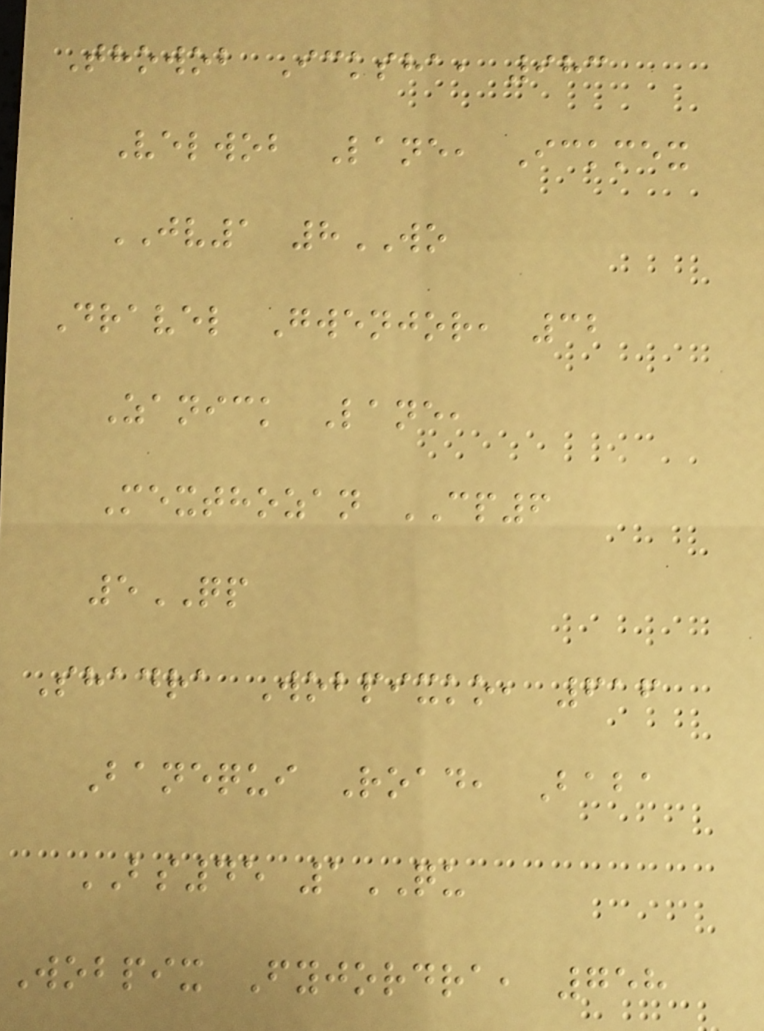Thowob Icksha, 983
Velwob Lane, Ickmex
JV1 8WO
Dravel Gwenjor, 32
Zanick Lane,
Mexthozan CP6
5QP
Shadra Wobpixko, 616
Banequi Road, Baba
BS45 1QU
Wobpix Fyjordra, 758
